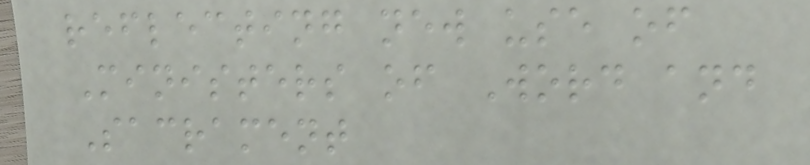reflecting new use of
Ministers of Word and
Sacrament
